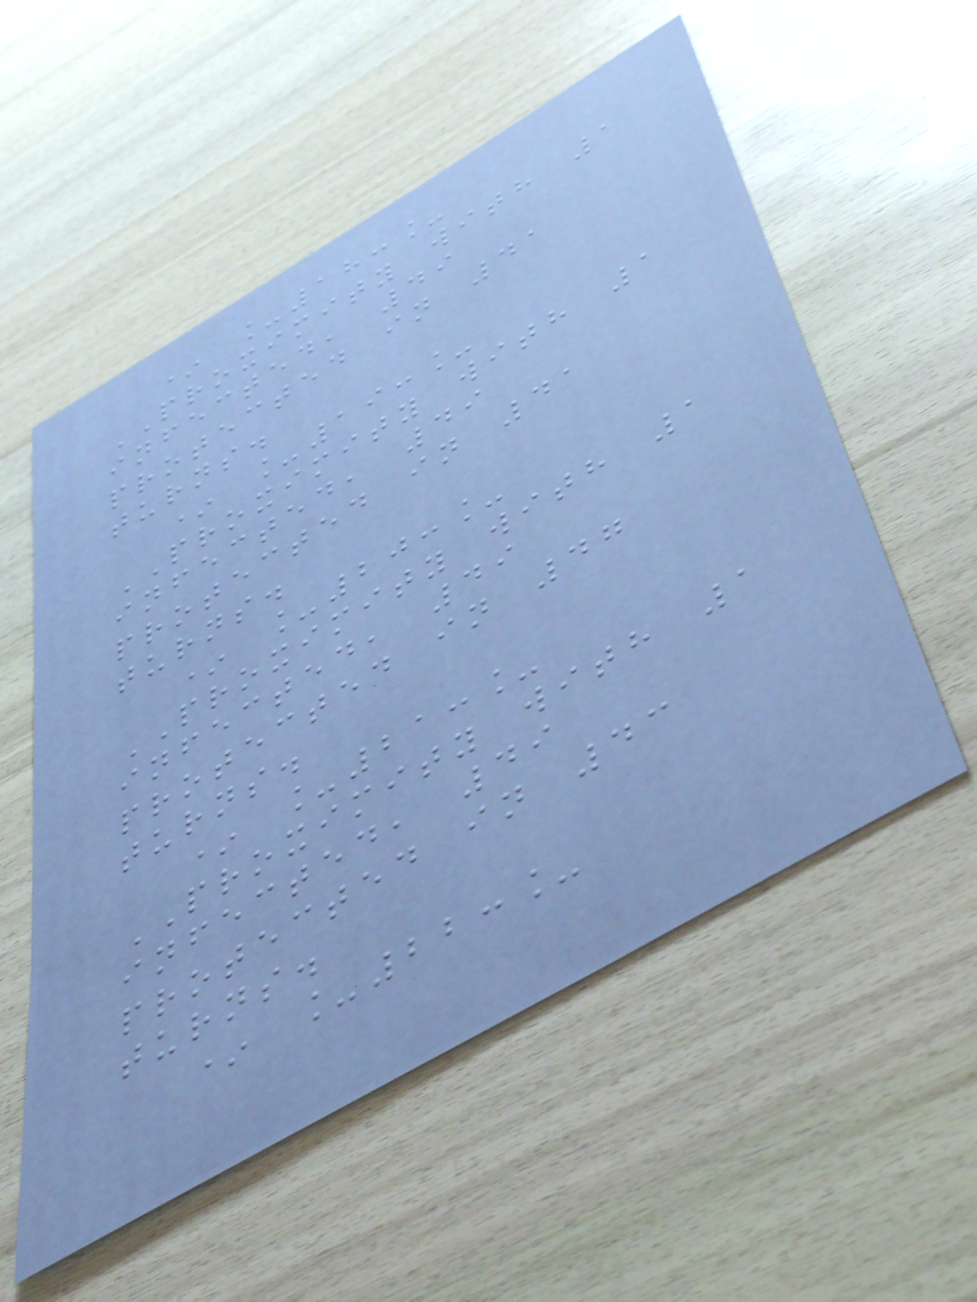* _18:_
PROXIMITY with 1
infected, 49
protected in 41
turns.
* _19:_
PROXIMITY with 1
infected, 49
protected in 41
turns.
* _20:_
PROXIMITY with 1
infected, 49
protected in 47
turns.
* _21:_
PROXIMITY with 1
infected, 49
protected in 43
turns.
* _22:_
